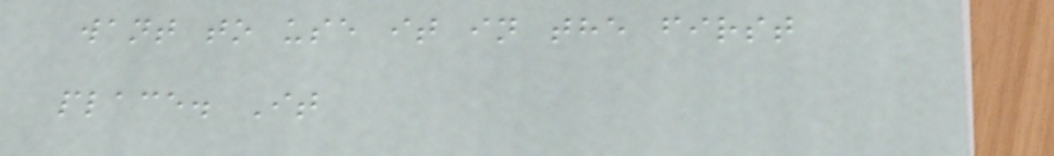want to use it in the first
place. It
